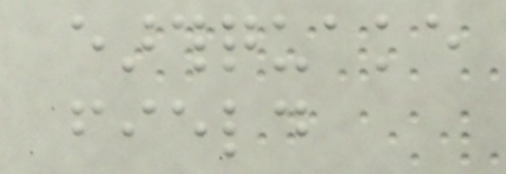earthquake
field
